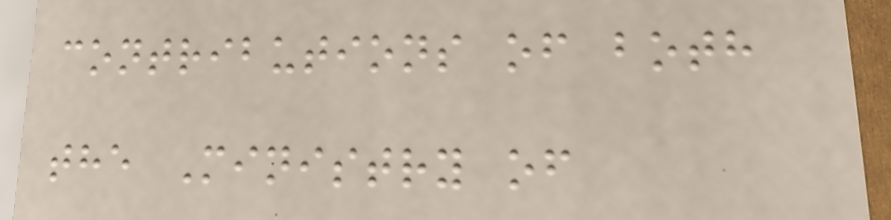contributions of both
the Ministry of
